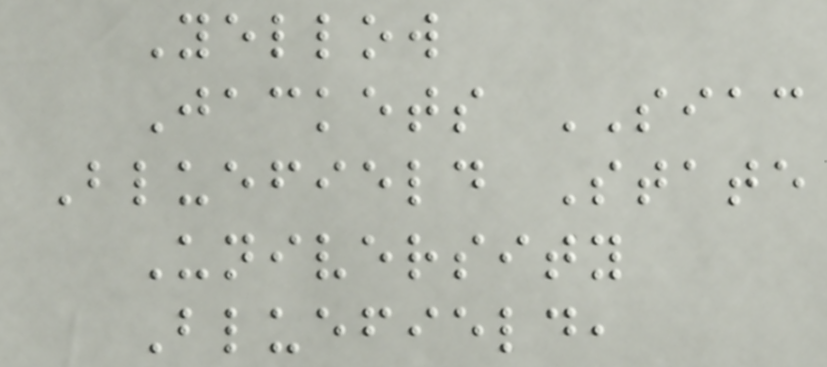Yellow
Jackets SIAC
Bluefield State
University
Bluefield,
